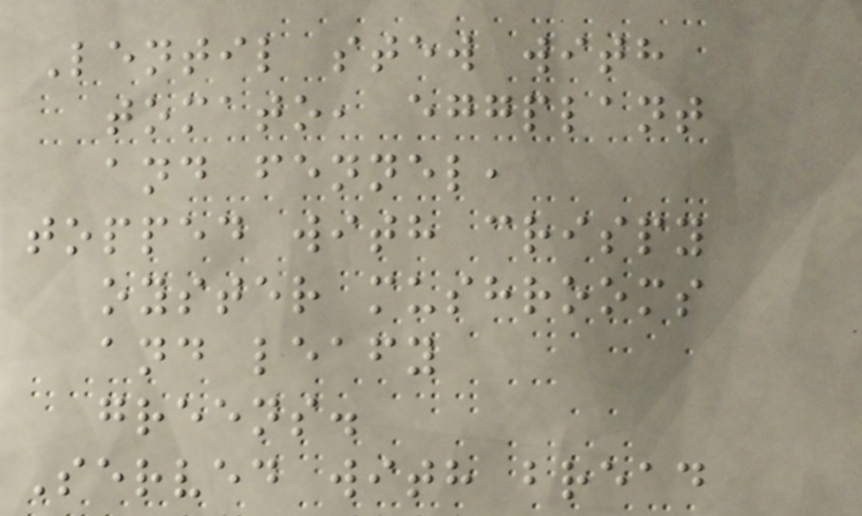Lentil stew with
tomato, eggplant
and fennel,
topped with crispy
oyster mushrooms
and leafy
greens.
Served with bread
